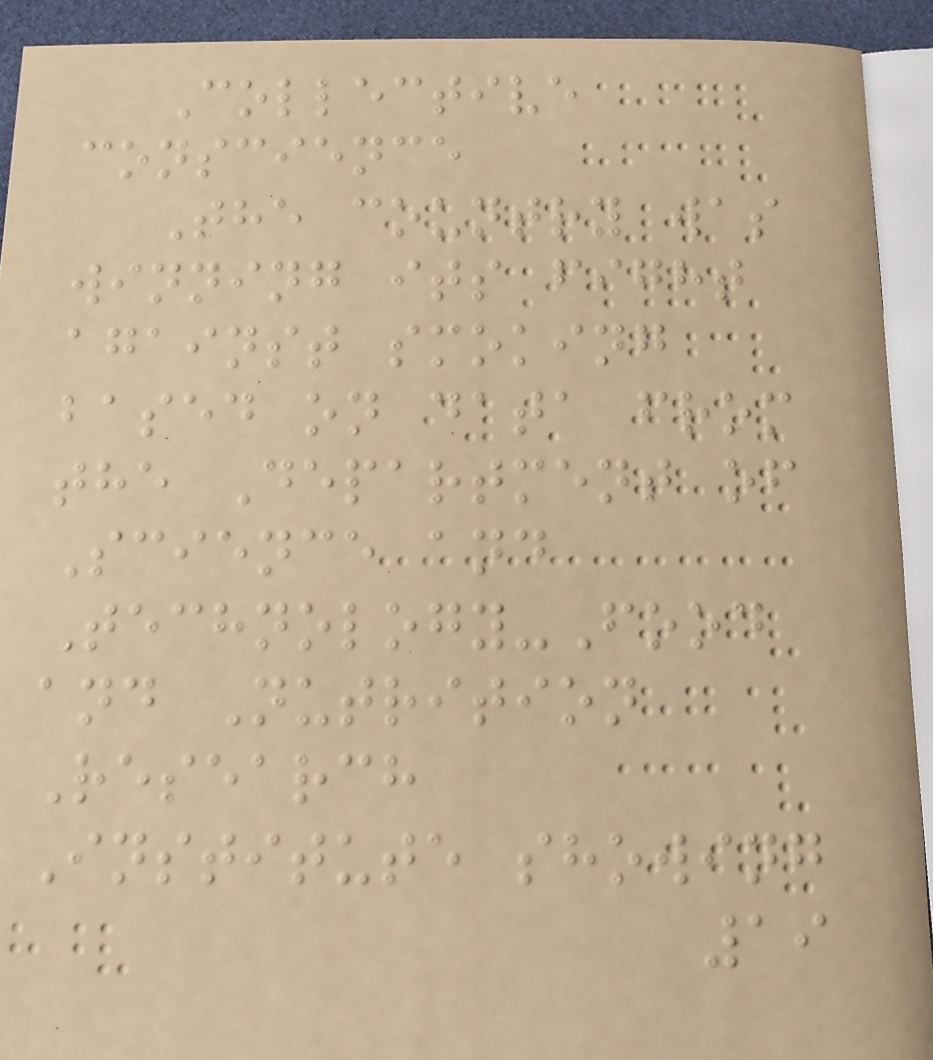Collective
conscience
The country was
winning its fight
against smoking
based on data from
the Department of
Science and
Technology-Food
and Nutrition
Research
Institute showing
19
